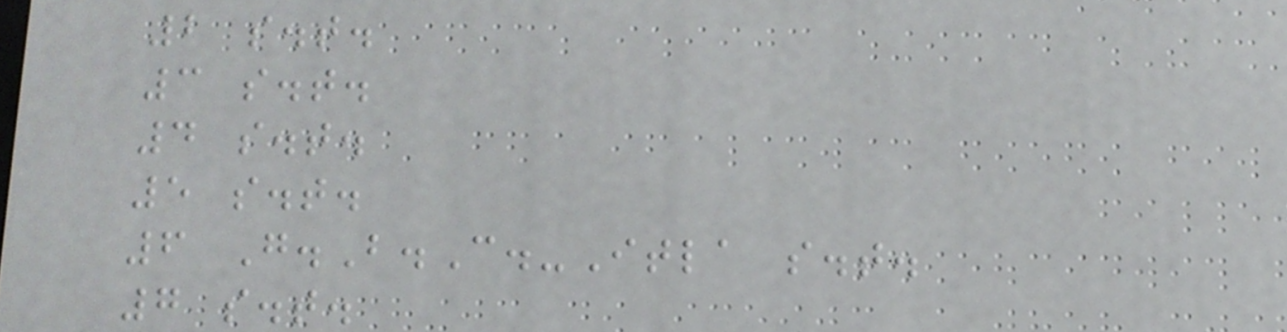2 s.t.
3 s.t.
4 s.t.
5 s.t.
6 G.B.C.-Itla s.t.
7 s.t.
